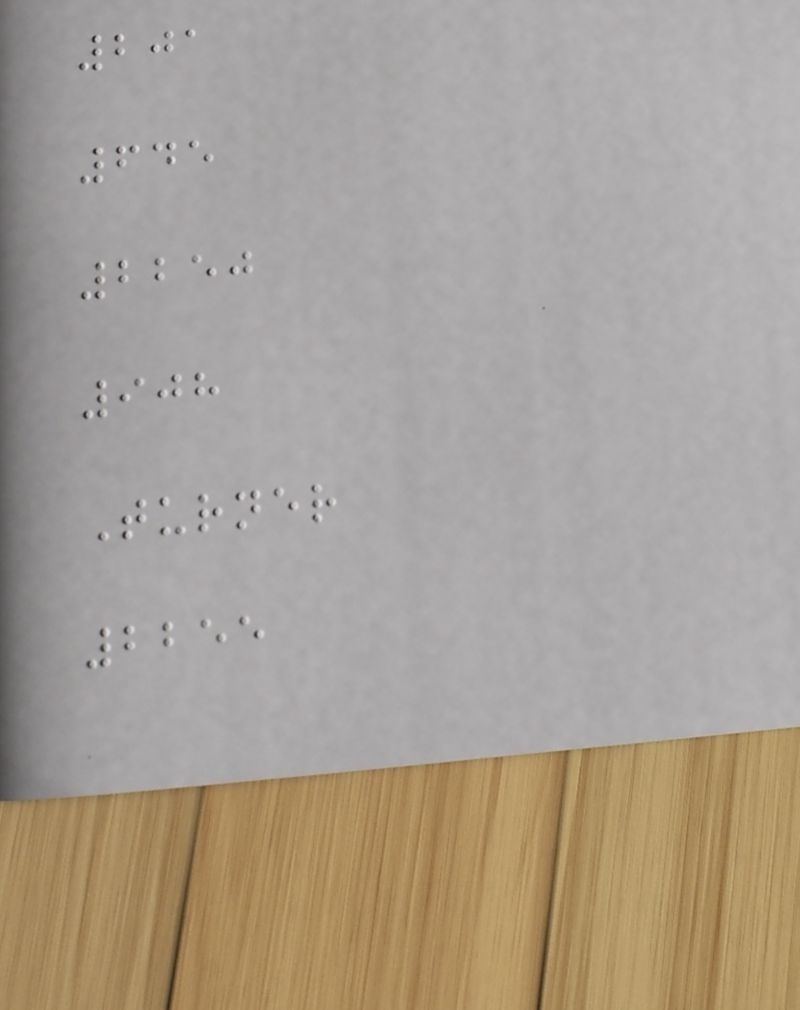201
645
2250
908
Turner
2255
